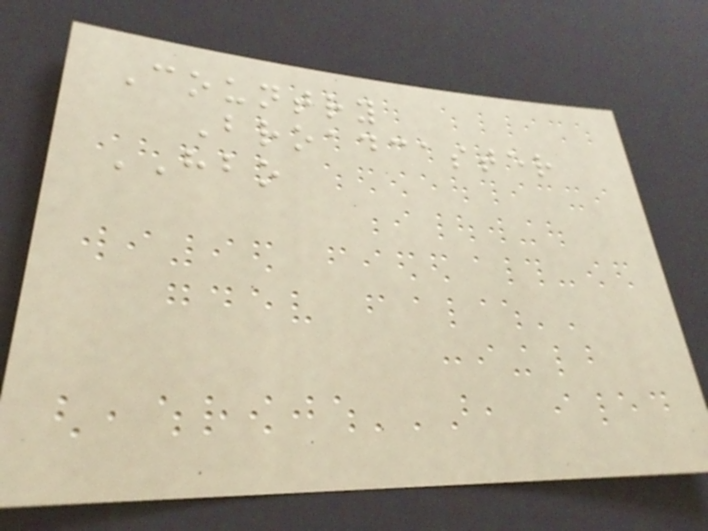Country
Broadcaster
HBO
